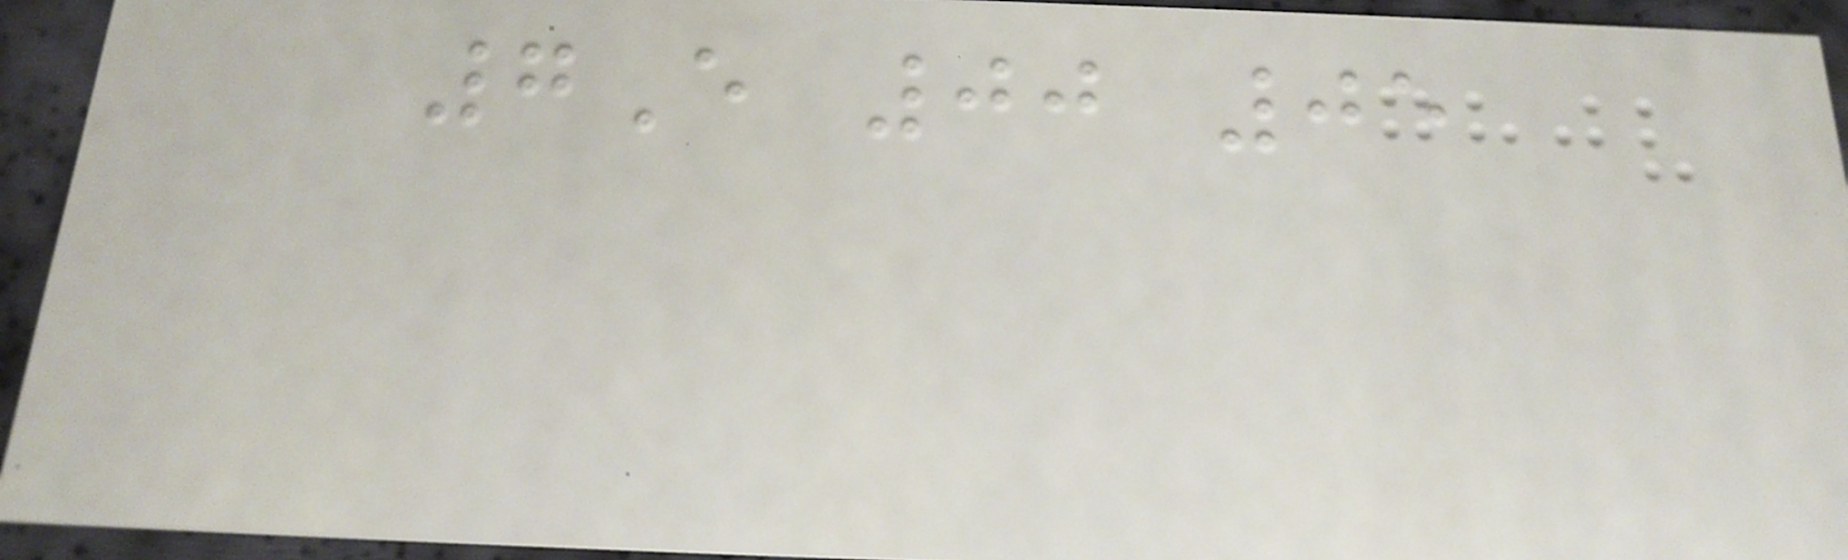7E 00 05
